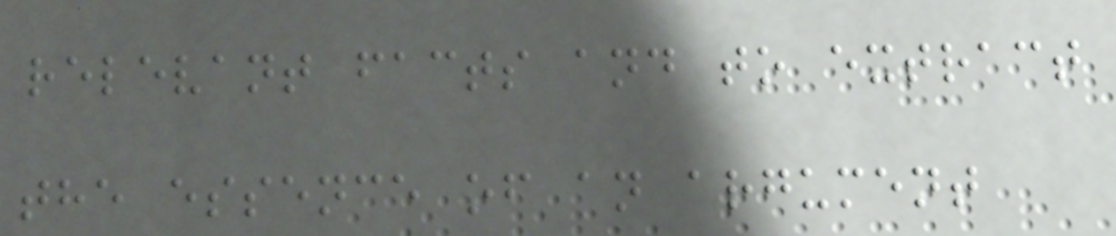relevant facts and to extract
the essence of an argument
